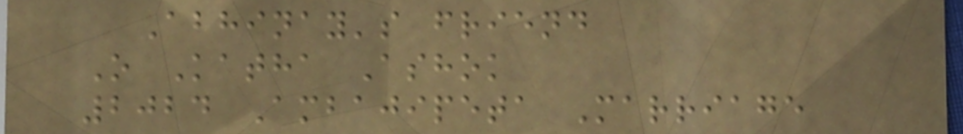Abhinay's friend
O Katha Ashok
2024 Ambajipeta Marriage
